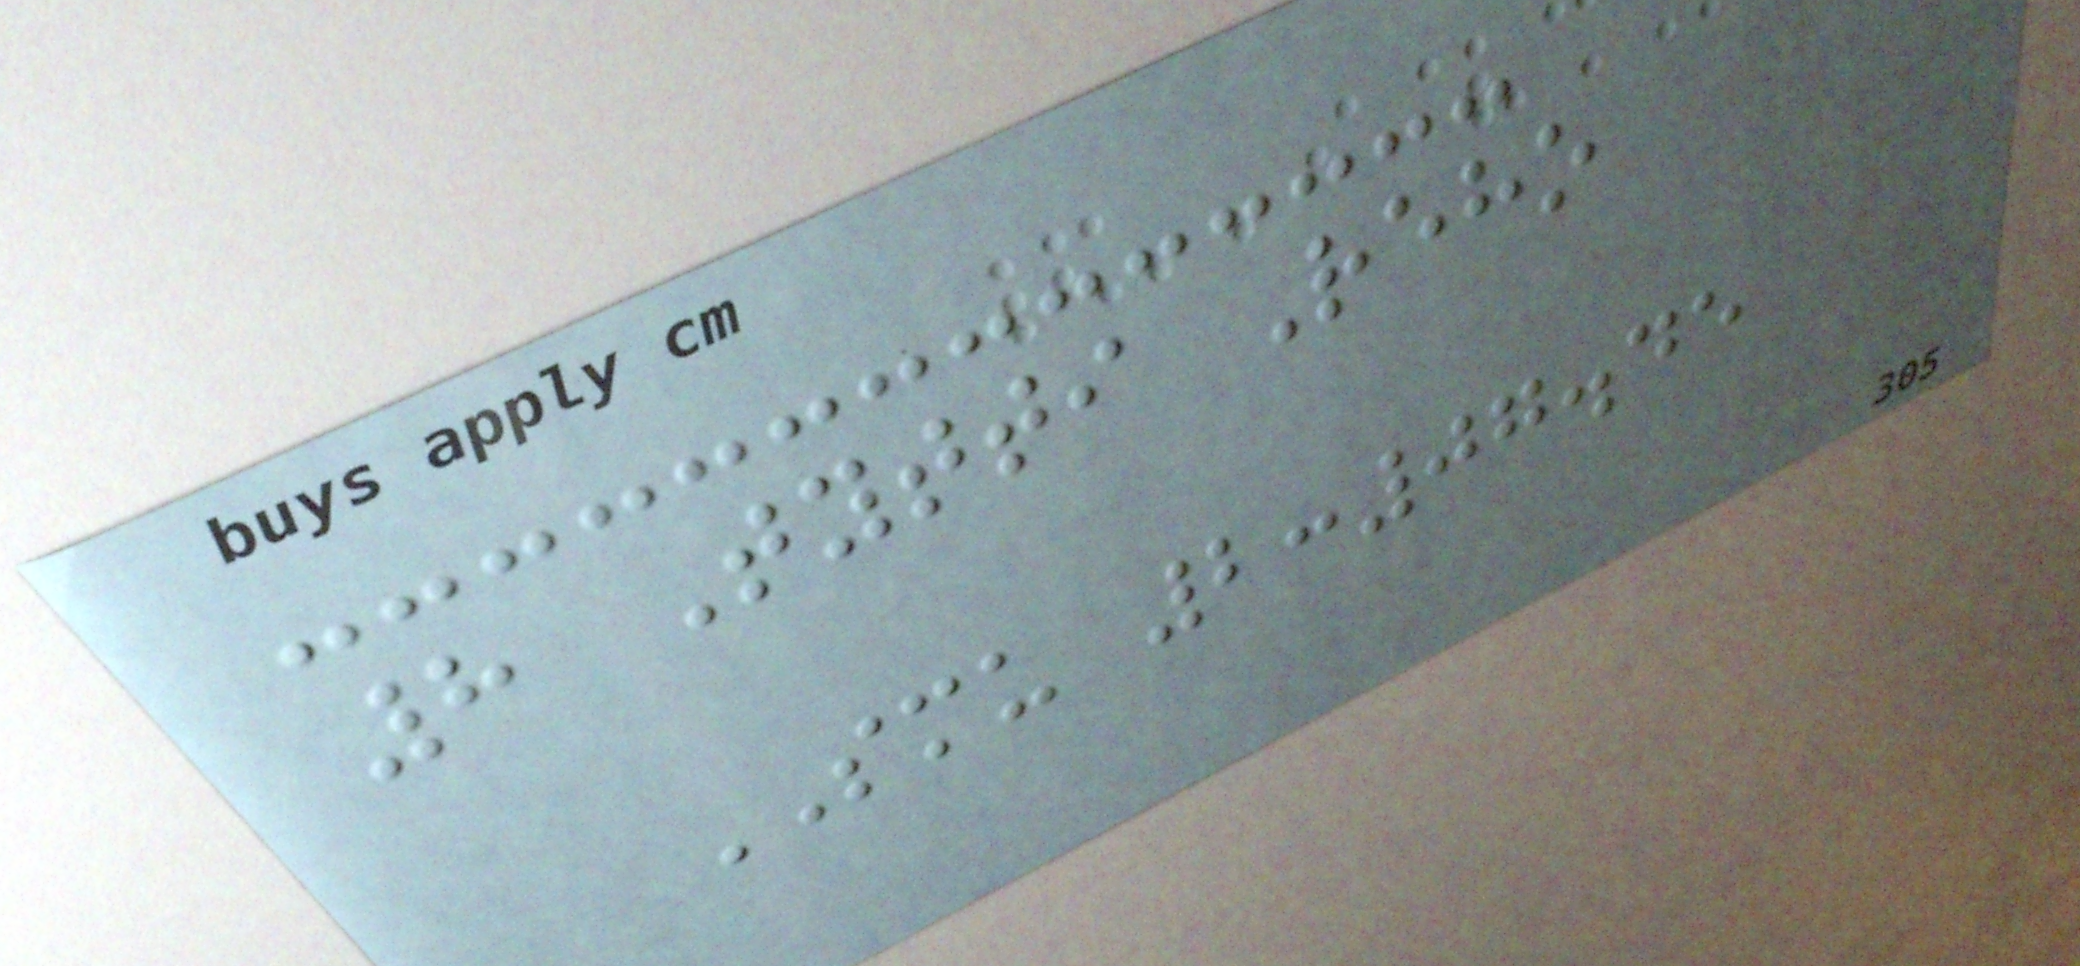8 Tytti Reho
SMU 2:07.45
